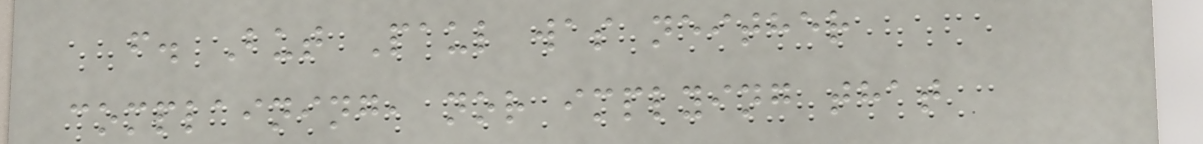f. But Paul was neither
complaining, nor implying that
